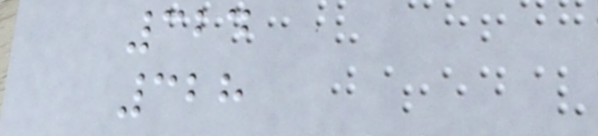324
328
